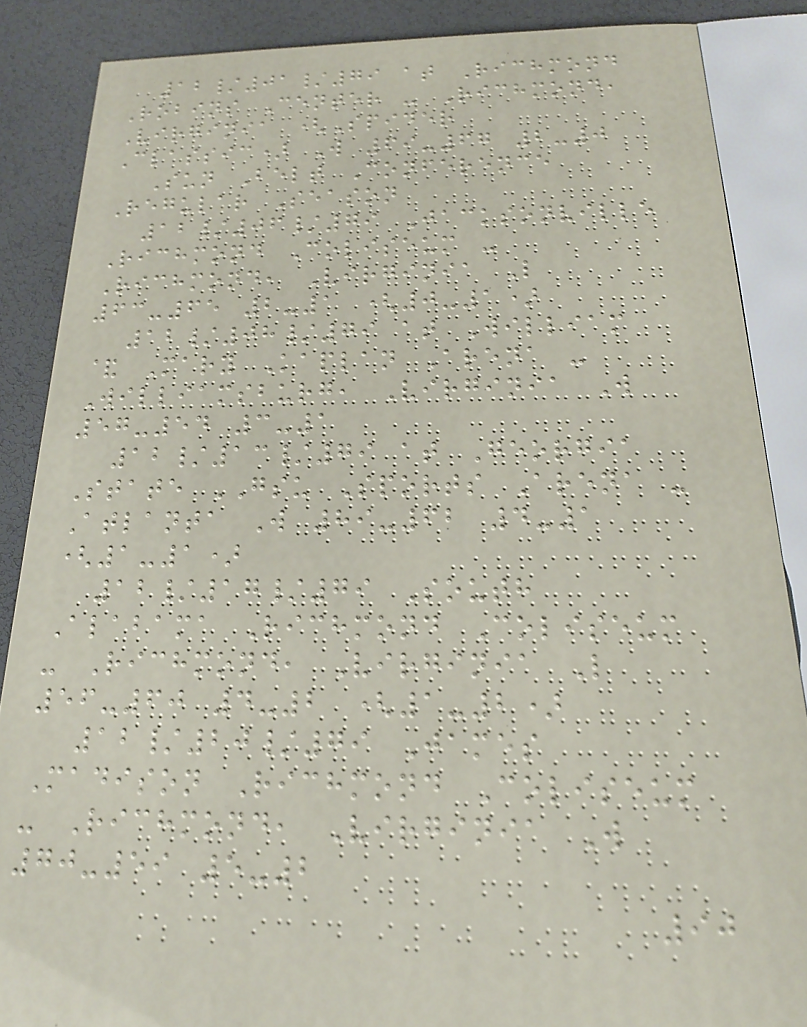12/01/79 at Richmond
Robins Center - Richmond,
Virginia (Spider
Classic) W 69-67 2-0
Sun Belt Conference
Regular Season
12/06/79 Jacksonville
Richmond Coliseum -
Richmond, Virginia L
63-65 2-1 (0-1)
12/08/79 at William
& Mary Kaplan Arena -
Williamsburg, Virginia W
57-54 3-1
12/13/79 at Georgia
State GSU Sports Arena -
Atlanta W 89-62 4-1
(1-1)
12/17/79 South
Alabama Richmond Coliseum
- Richmond, Virginia L
56-60 4-2 (1-2)
12/20/79 James
Madison Richmond Coliseum
- Richmond, Virginia W
70-59 5-2
90
